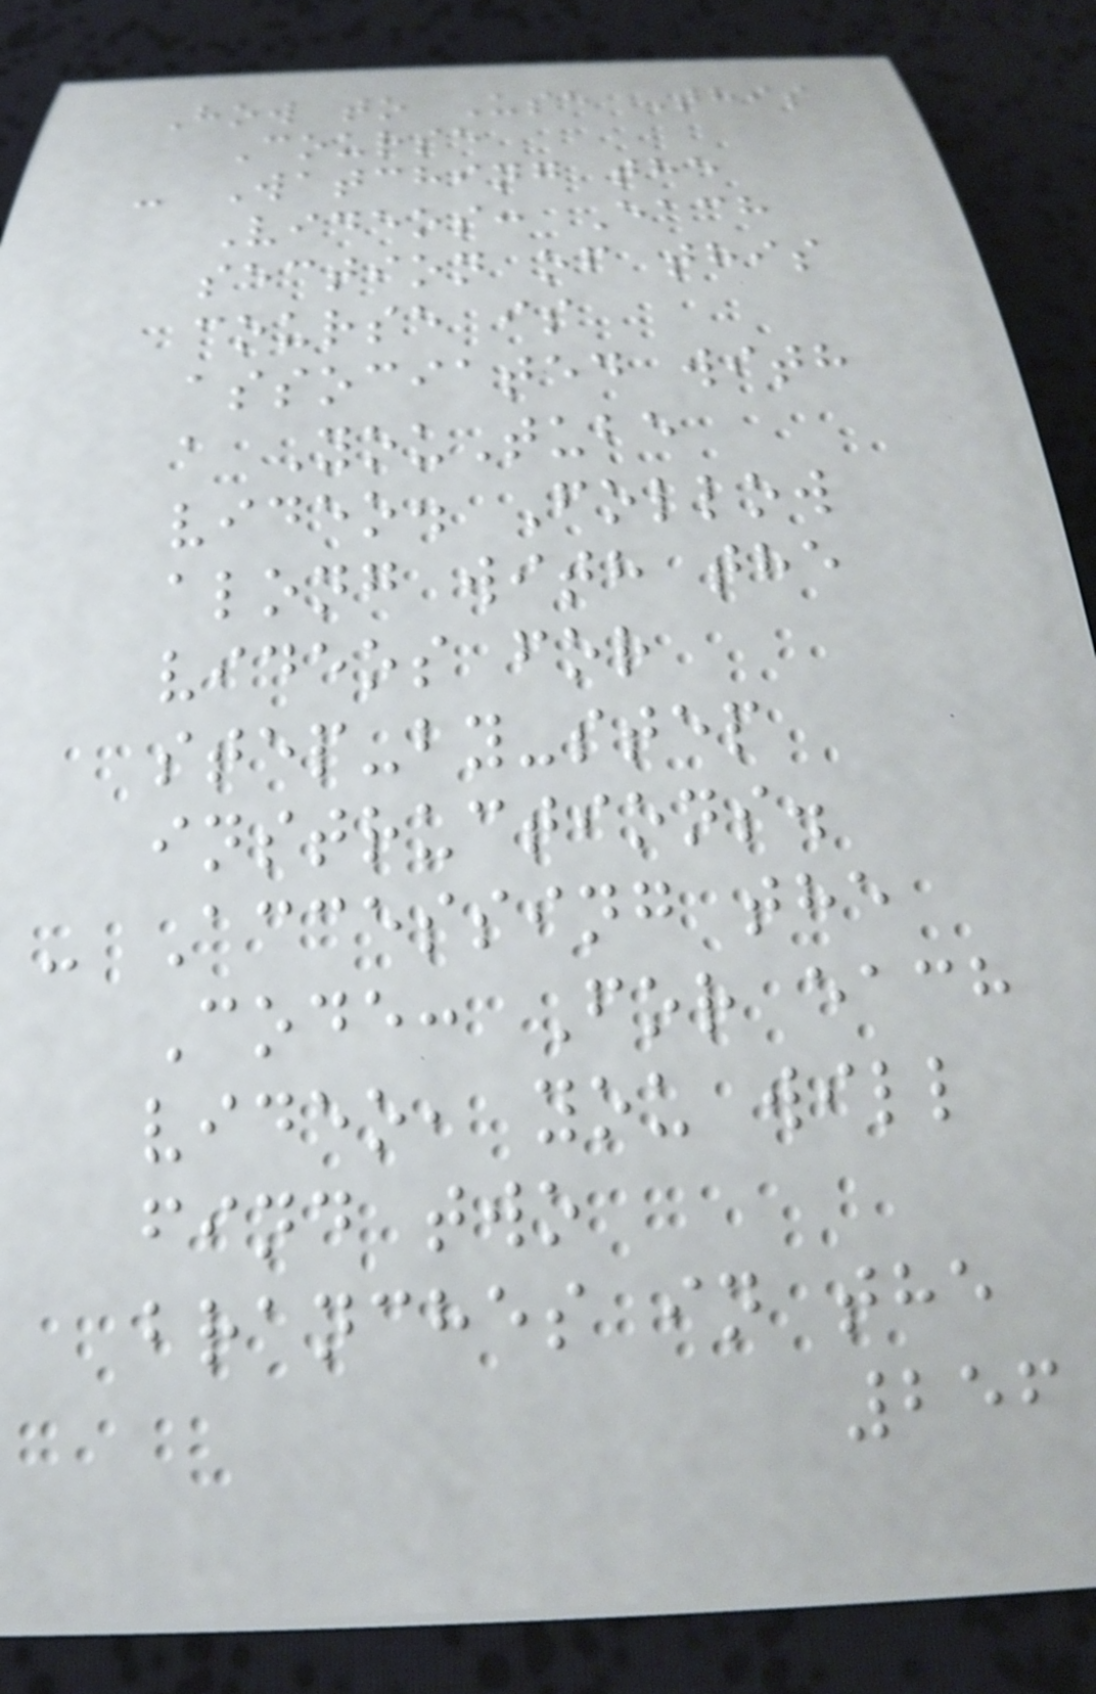How to Use This
Course
- Watching the
Videos: Each
section of this
course is
associated with
a YouTube
video. Follow
along with the
videos for
step-by-step
instructions.
- Accessing the
Code: For each
video, you will
find two
branches in the
256
